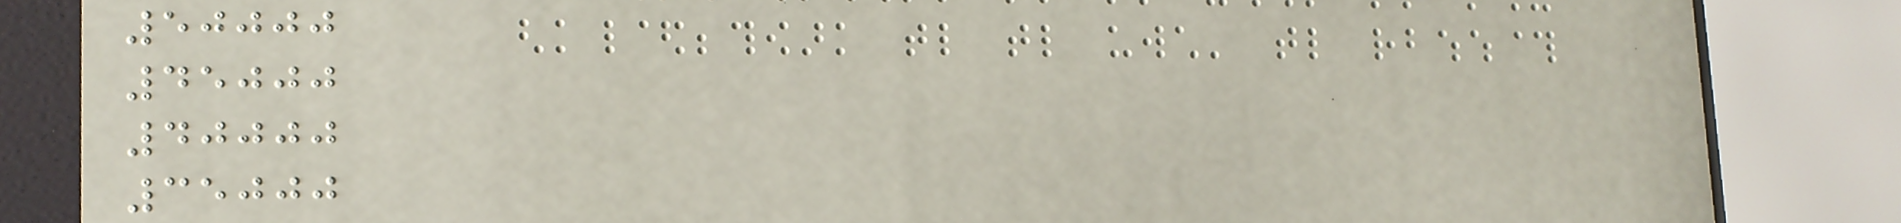50000
45000
40000
35000
